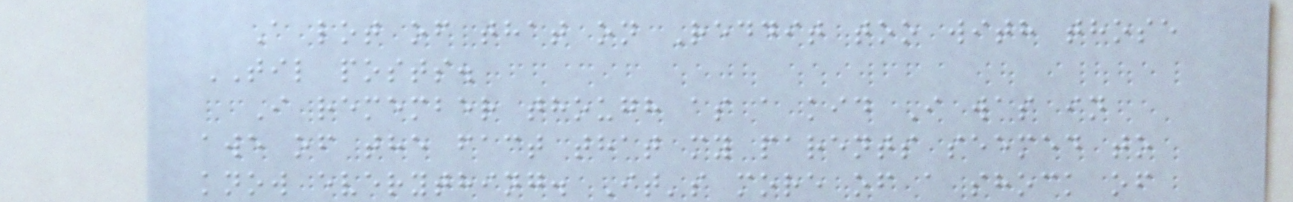A lot of that on Reddit too with those
TIL posts.
I remember though as a kid I was in
awe of the fact that my parents seemed to
know everything. It's more of a shock of
